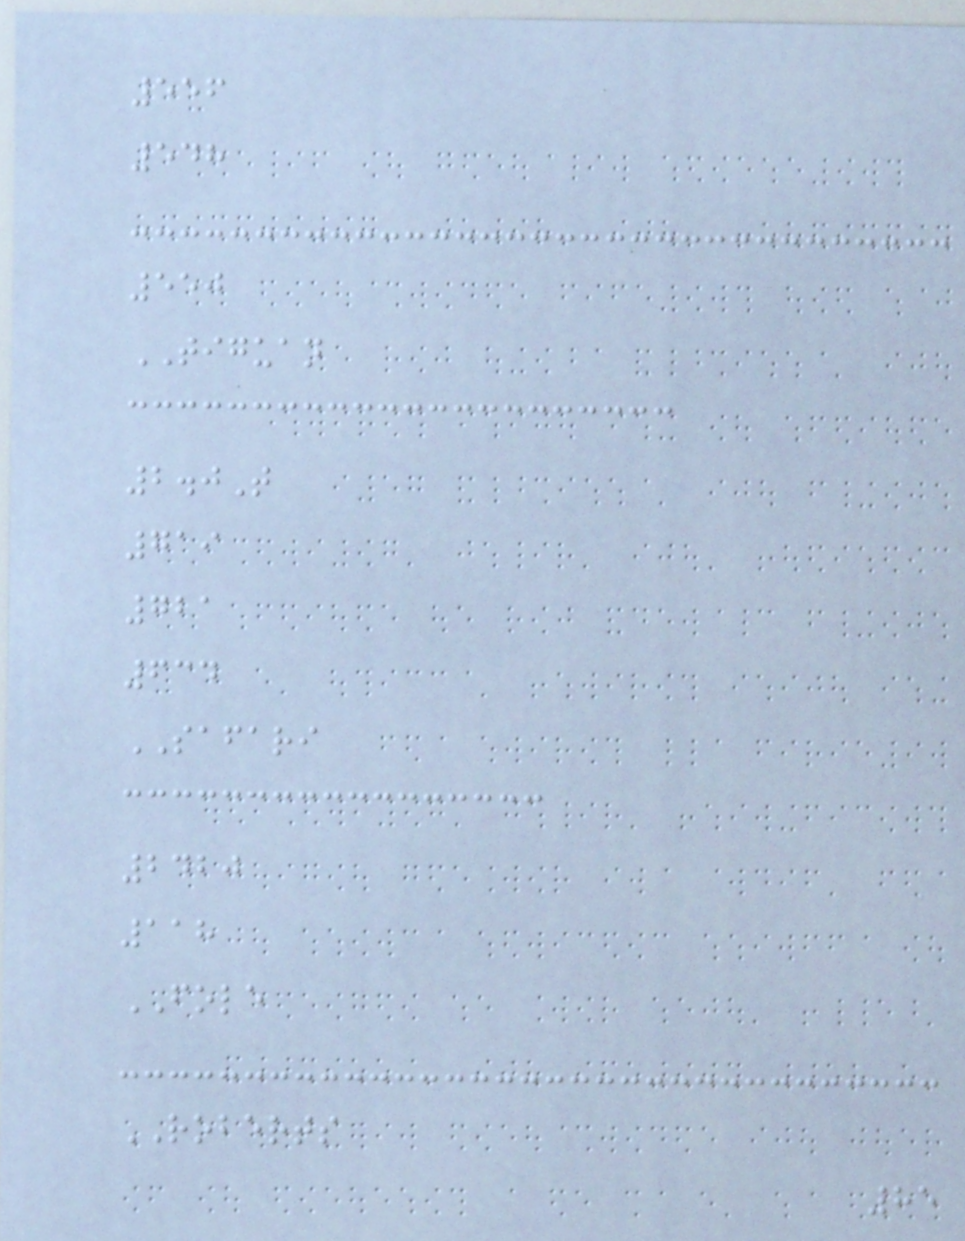556
548
550
TIGUAN
2.0T
719
721
634
SAFARI
2420
118
FOLE
ROBERTS
85
